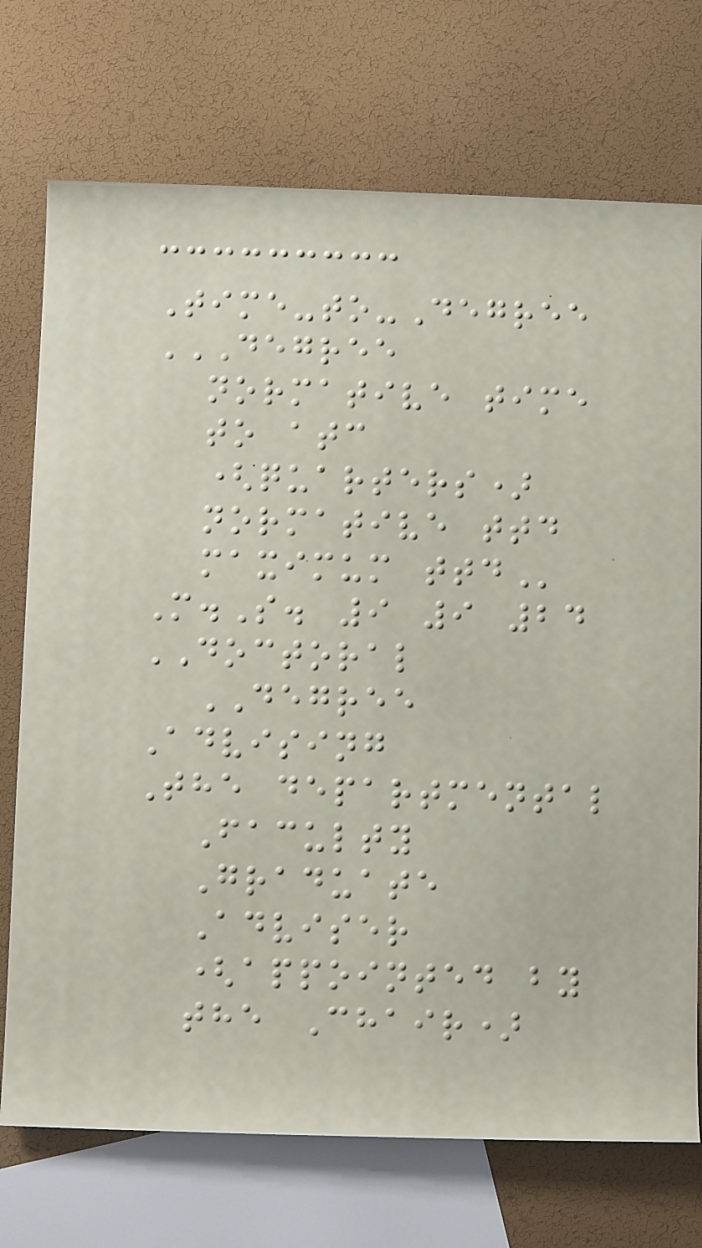Time-to-Degree
DEGREE
NORMATIVE TIME
TO ATC
(QUARTERS)
NORMATIVE TTD
MAXIMUM TTD
M.S. 9 9 24
DOCTORAL
DEGREE
Advising
The departmental
Faculty
Graduate
Adviser
(appointed by
the Chair)
